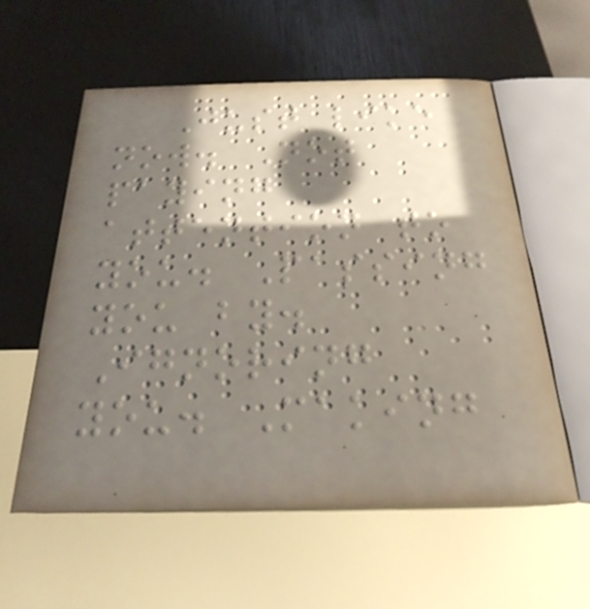Just like
now. Not
paying
attention to
you. Passing
you by.
Ignoring
you. Making
